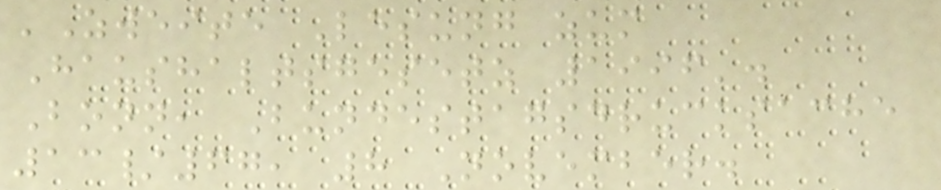'Zweite Lesung zum
Haushaltsgesetz 1996'.
Bonn, Bundestagsdrucksache
13/67, 8 November.
